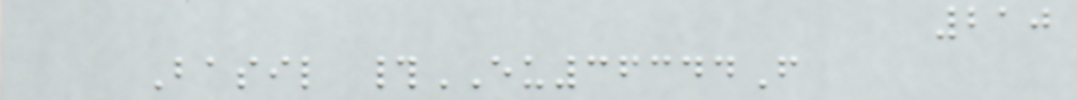210
Basil #EU36344F
